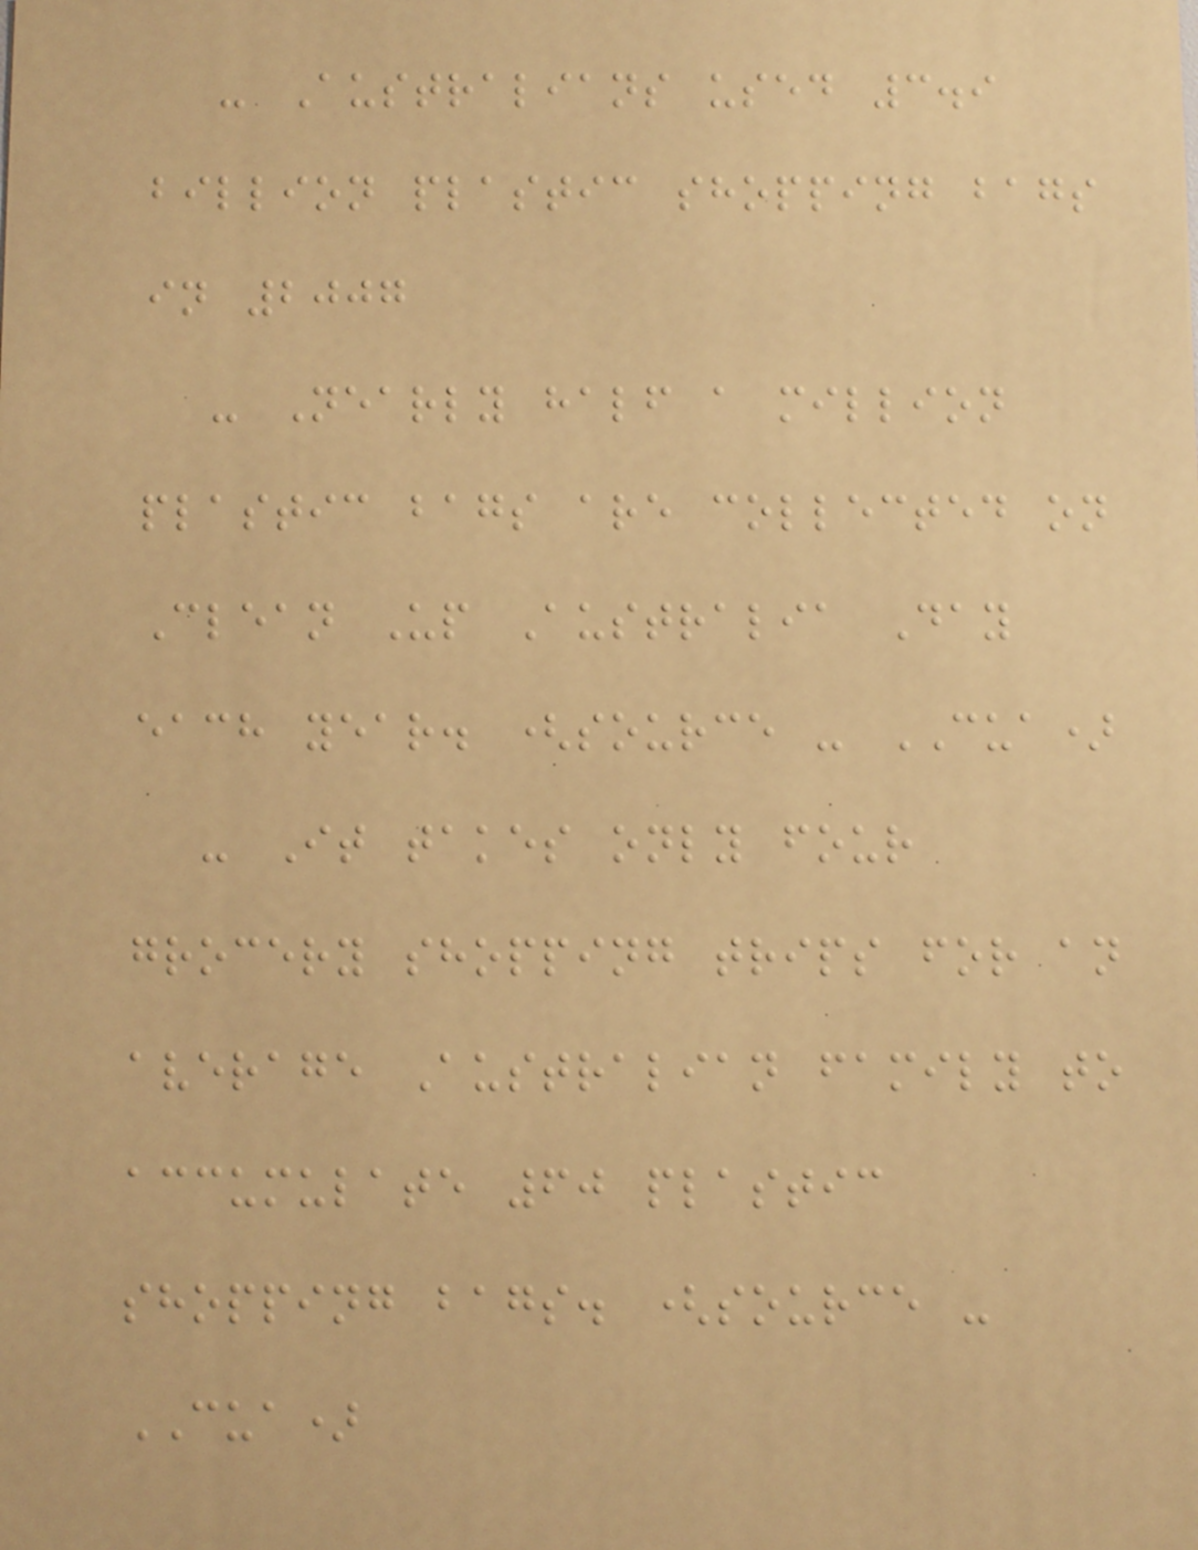- Australians used 3.9
billion plastic shopping bags
in 2007
- Nearly half a million
plastic bags are collected on
Clean Up Australia Day
each year. (source - CUA)
- It takes only four
grocery shopping trips for an
average Australian family to
accumulate 60 plastic
shopping bags. (source -
CUA)
